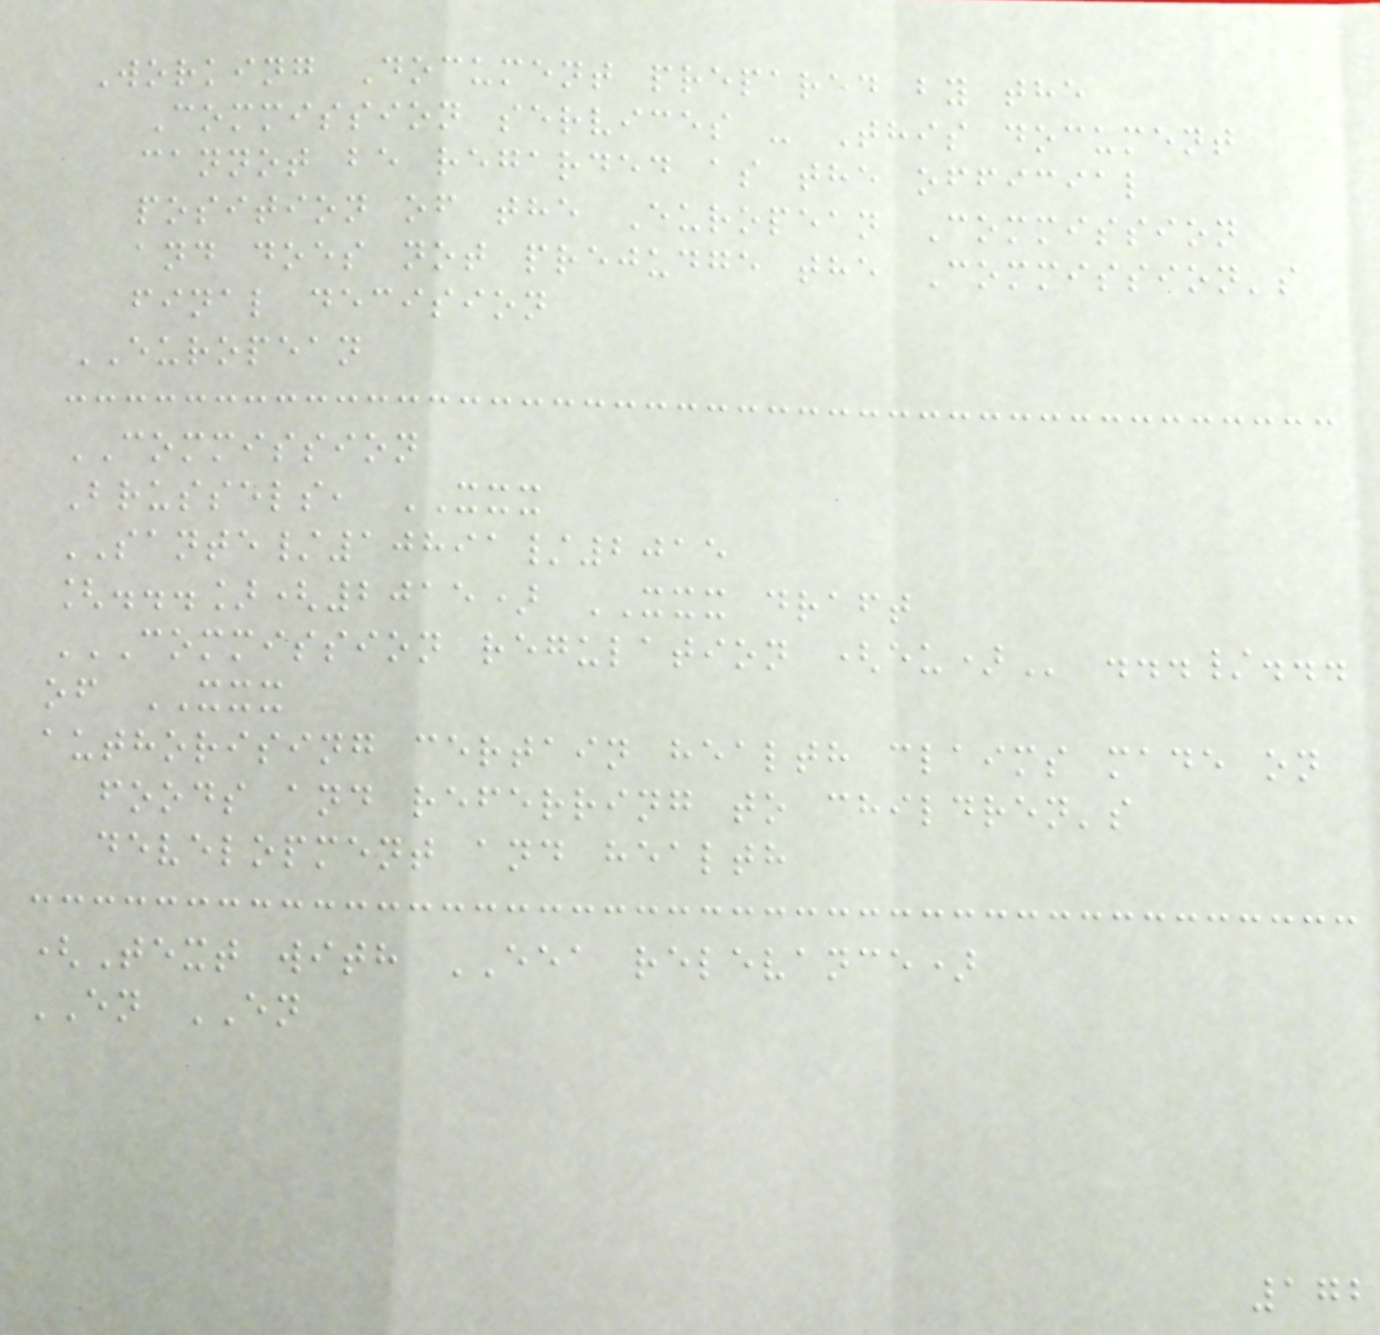Working Document prepared by the
Commission services - This document
cannot be regarded as the official
position of the European Commission
and does not prejudge the Commission's
final decision
EUROPEAN
COMMISSION
Brussels, XXX
SANTE/10891/2015
[...](2015) XXX draft
COMMISSION REGULATION (EU) .../...
of XXX
authorising certain health claims made on
foods and referring to children's
development and health
(Text with EEA relevance)
EN EN
172
